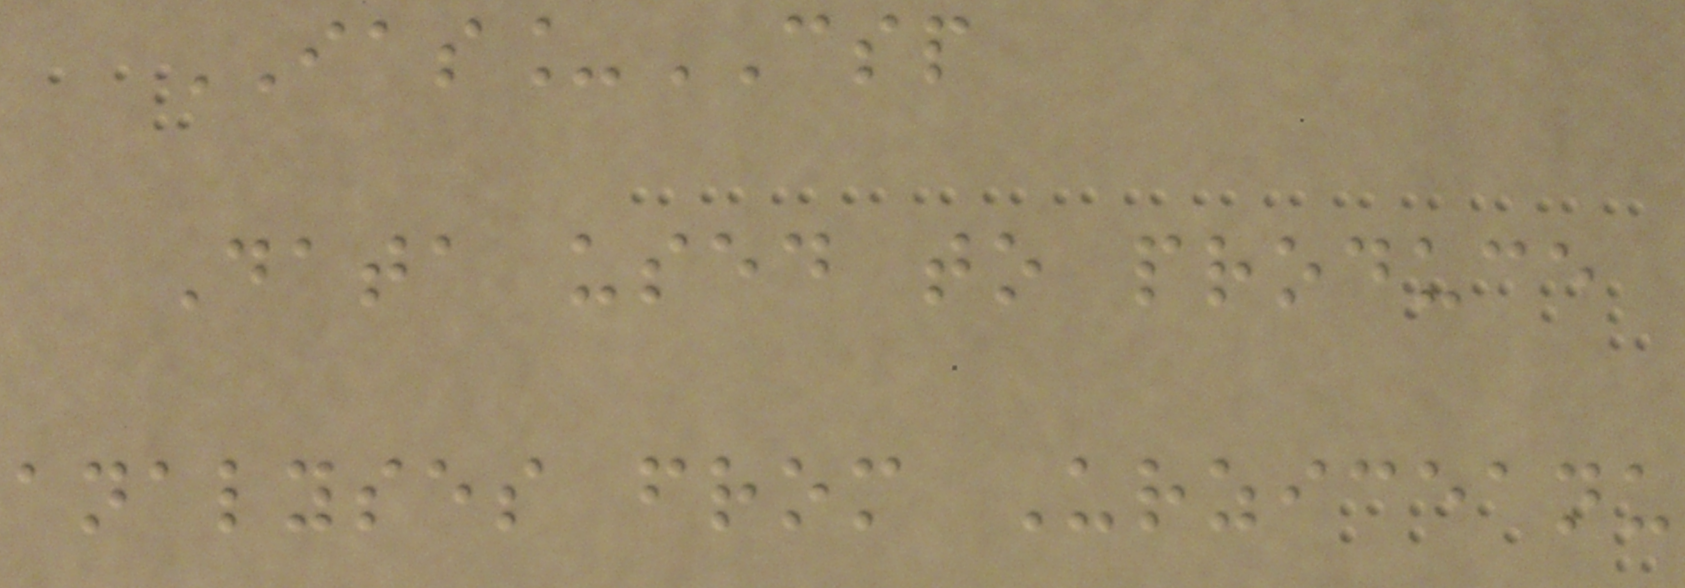IAS_CSP
Data used to produce
analyses from Urziceanu
